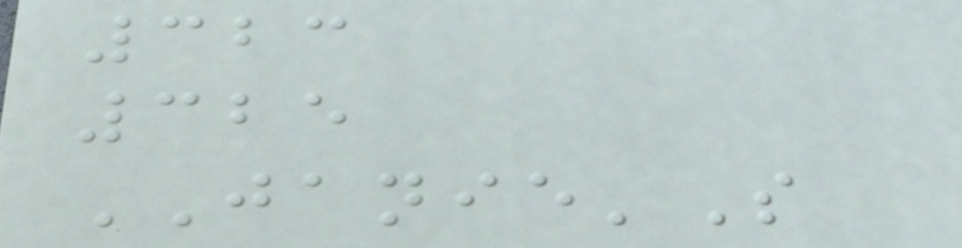323
325
JANIE'S
